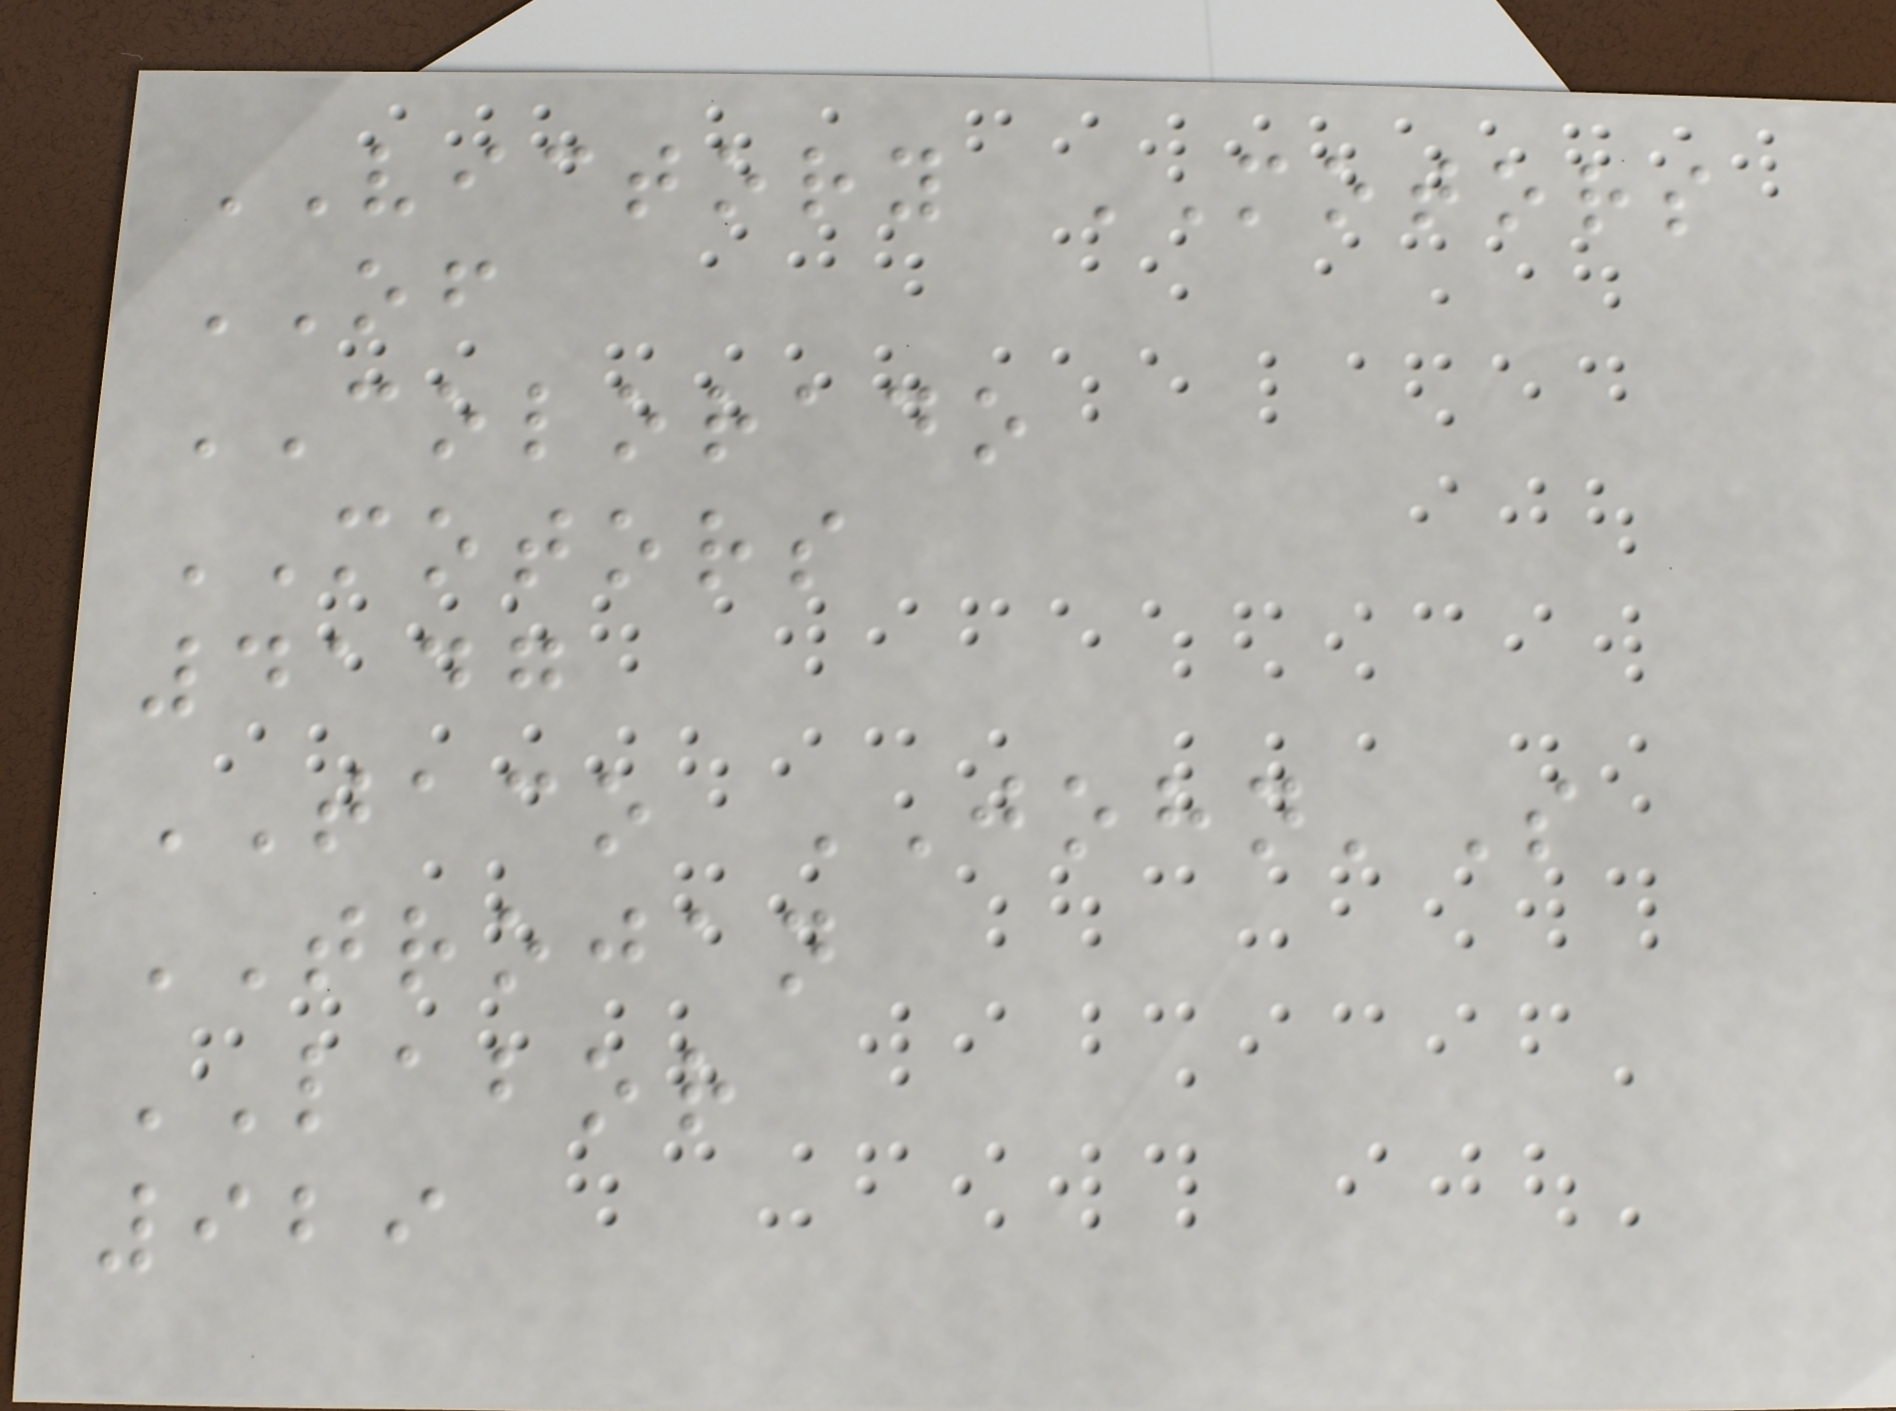VICTORY MOTORS
OF
COLORADO
MOTORS
4147
TACO JOHN'S
TROJAN
LABOR
929
